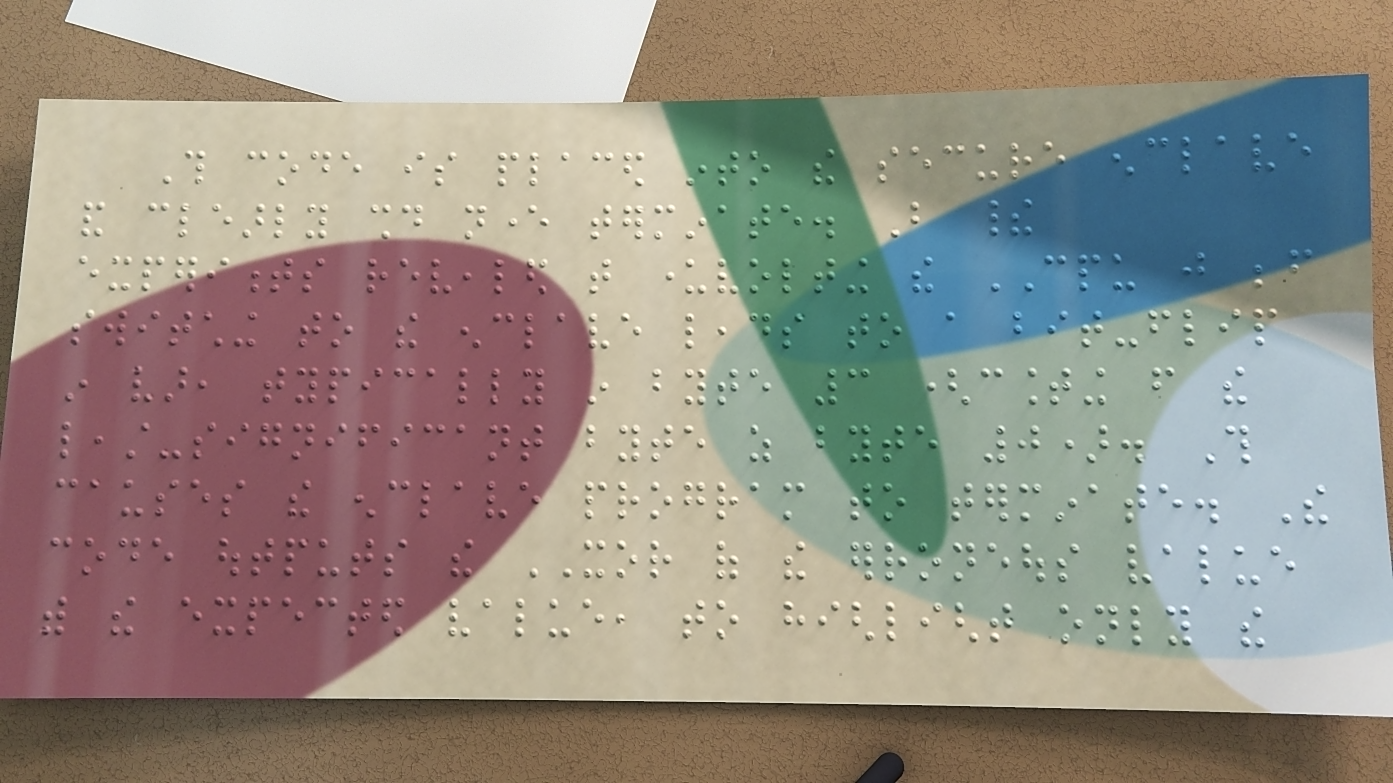This code is placed into the secure enclave
and clearly should never terminate. But their
experiments revealed that undervolting the CPU just before
switching to the enclave leads to a bit-flip
in var, typically in byte 3 (counting from the
least-significant byte as byte 0). This
causes the enclave program to terminate. The
code outputs the XOR of the erroneous value
with the expected value, to highlight only the
